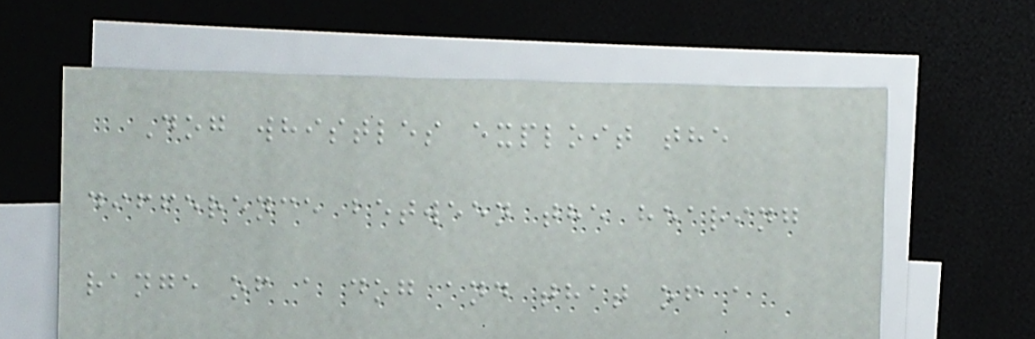Dog whistles exploit the
difference between the hearing
range of a dog and that of a
